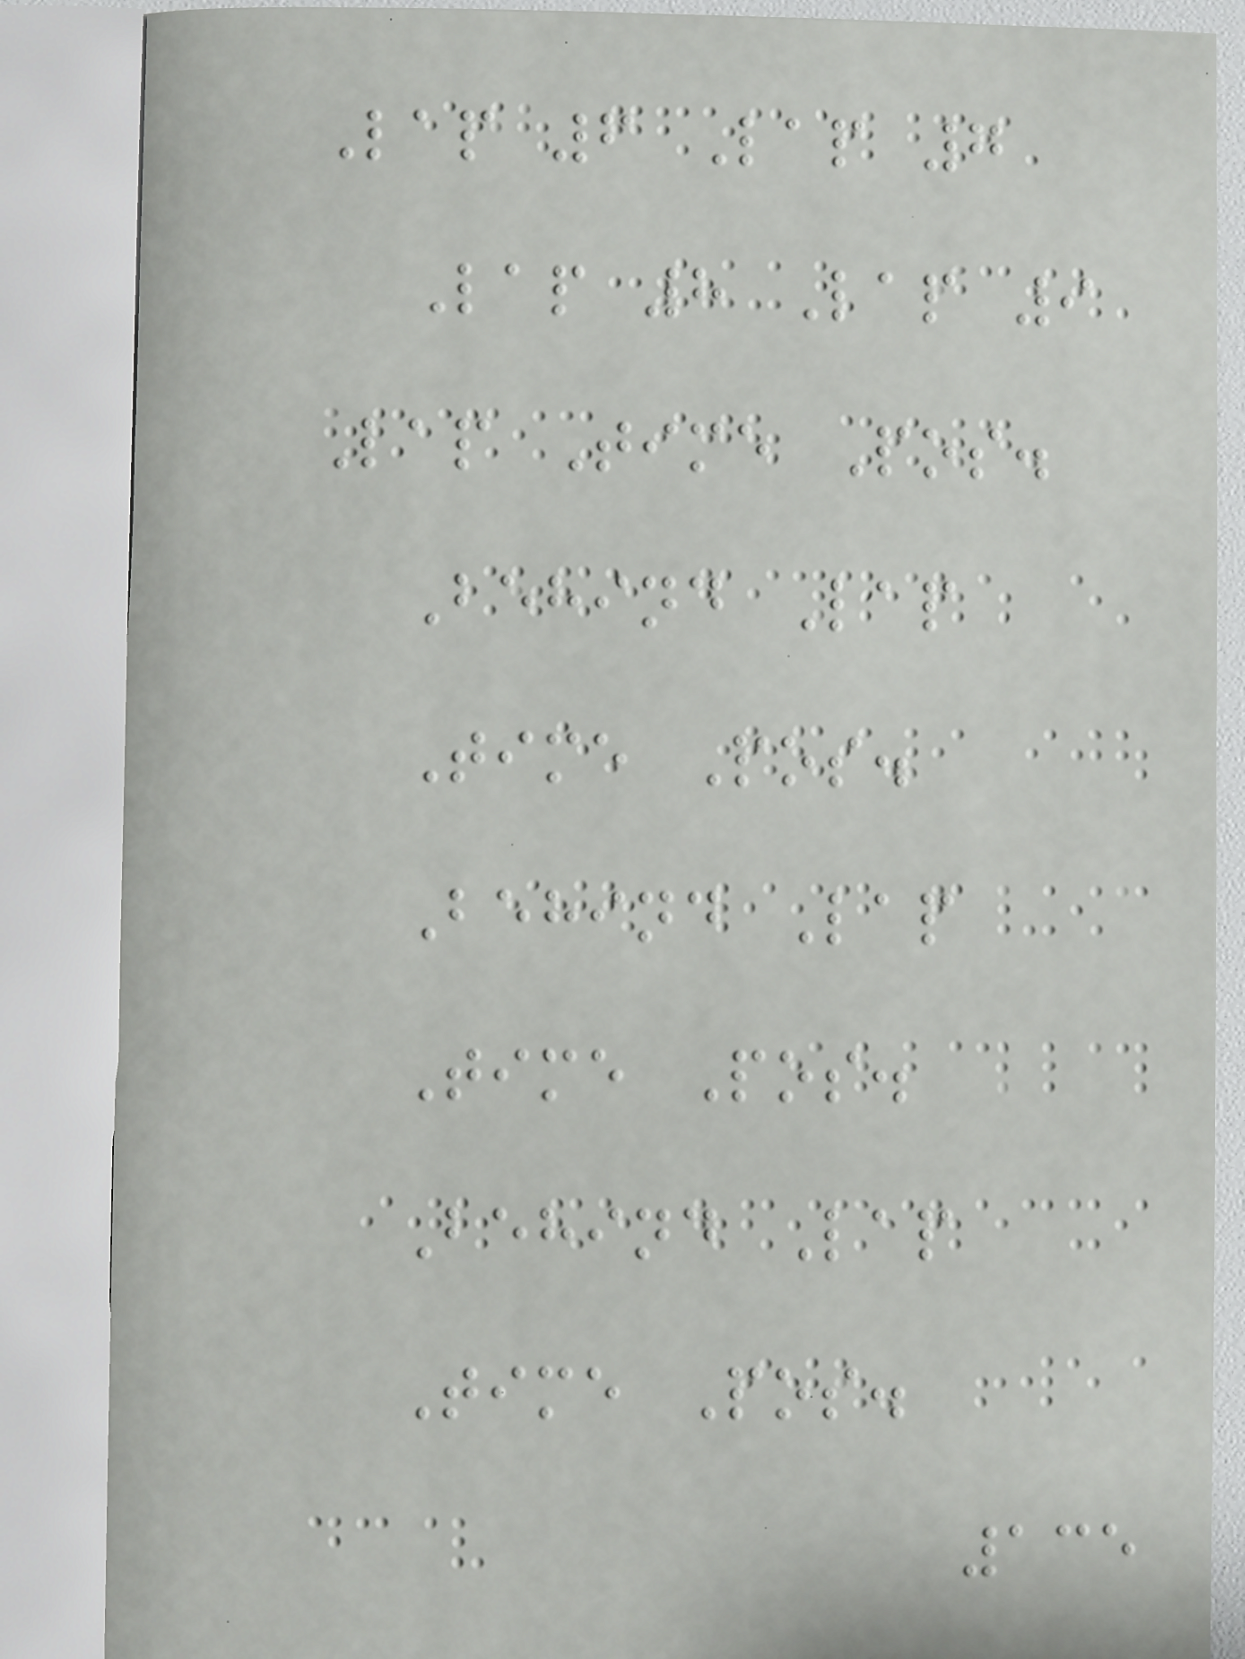Lap 6 Lap 7
Lap 8 Lap 9
Lap Time Pos.
Behind Lap
Time Pos.
Behind Lap
Time Pos.
Behind Lap
Time Pos.
135
